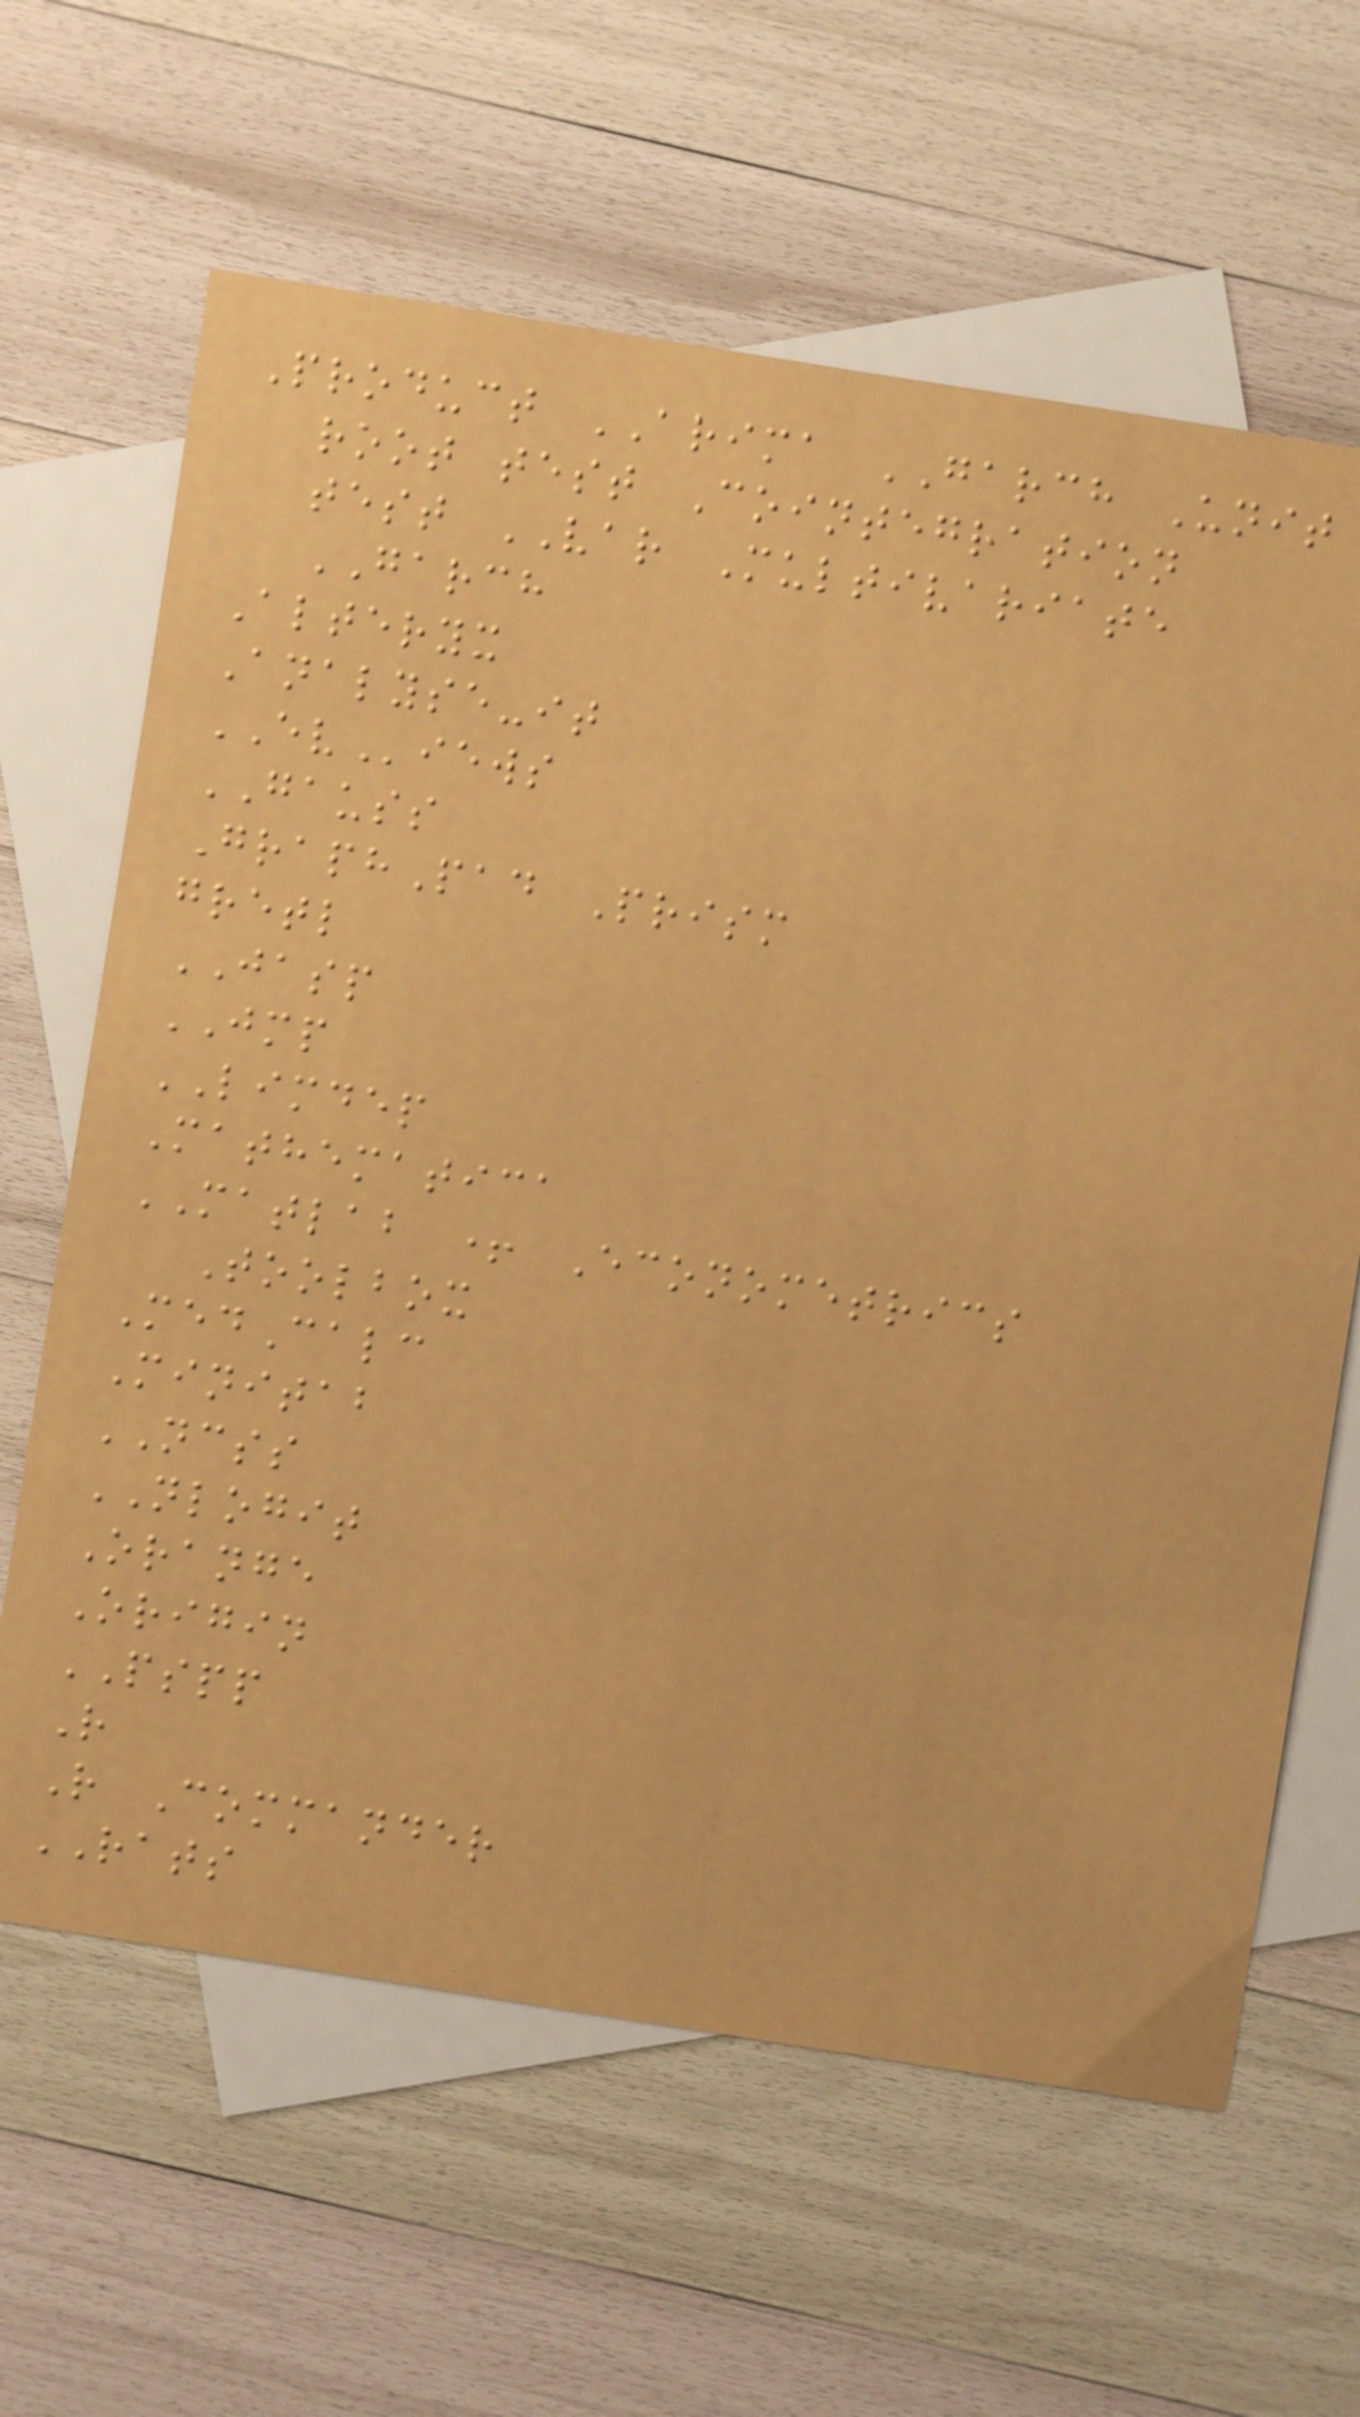Product ARIMA GARCH Unit
root test Cointegration
test VAR Multivariate
GARCH
Alteryx
Analyse-it
EViews
GAUSS
GraphPad Prism
gretl
JASP
JMP
LIMDEP
Mathematica
MATLAB + Econometrics
Toolbox
MedCalc
Minitab
NCSS
NLOGIT
Orange
Origin
PSPP
R
R Commander
RATS
